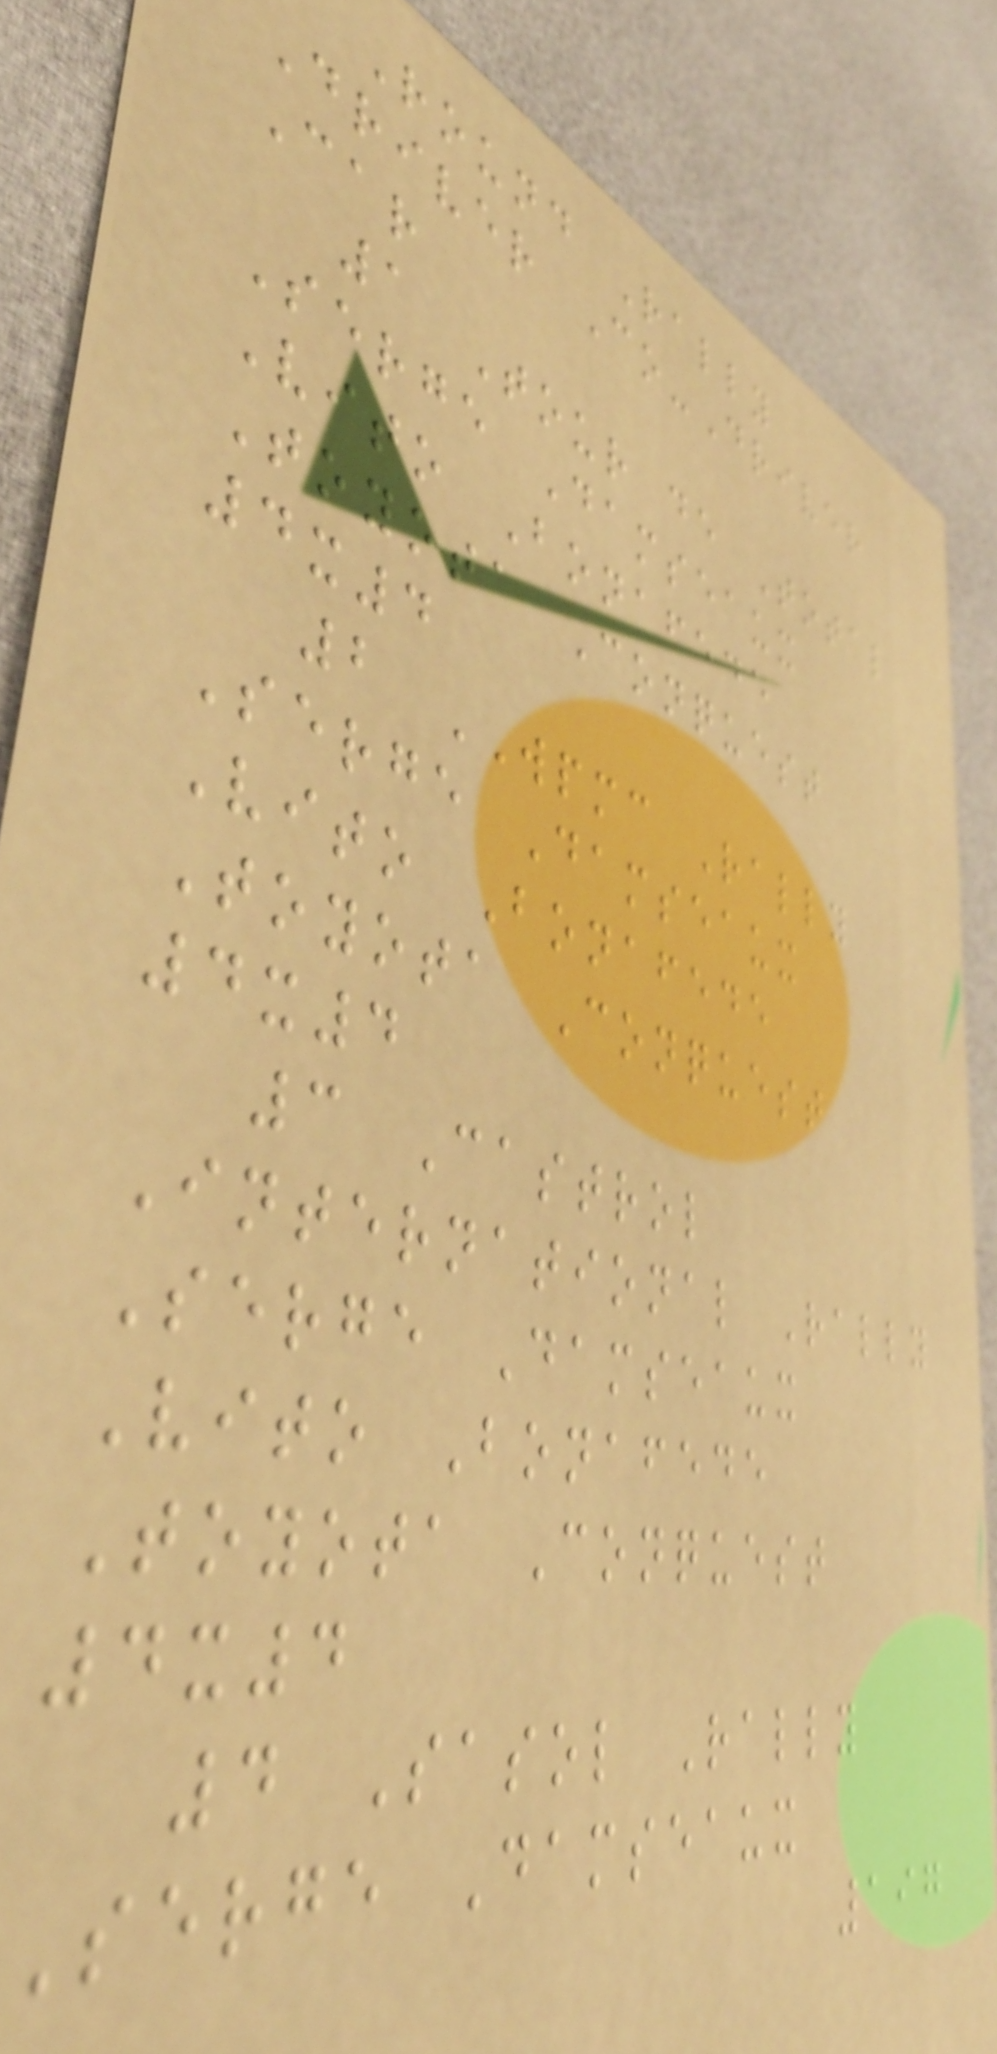Round Rally
Driver Co-Driver
Car
1 Tour de Total
Serge Damseaux
Vito Bonafede
Toyota Conquest
4x4
2 WPMC Rally
Serge Damseaux
Vito Bonafede
Toyota Conquest
4x4
3 Castrol
International Rally
Serge Damseaux
Vito Bonafede
Toyota Conquest
4x4
4 Sasol Rally
Serge Damseaux
197
